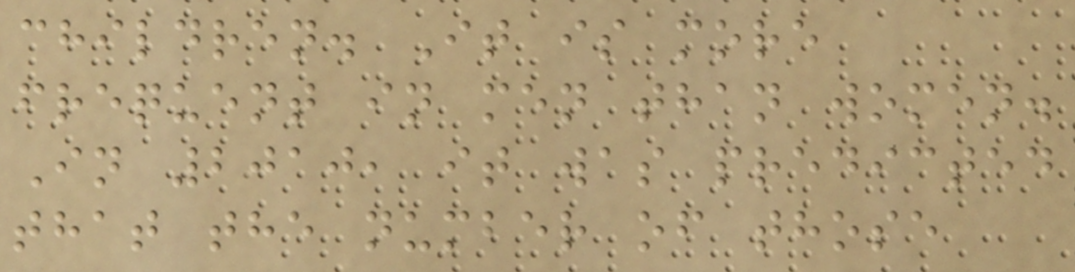children. It is more
frequent in men than women.
In 2010, it was predicted
that the number of those
